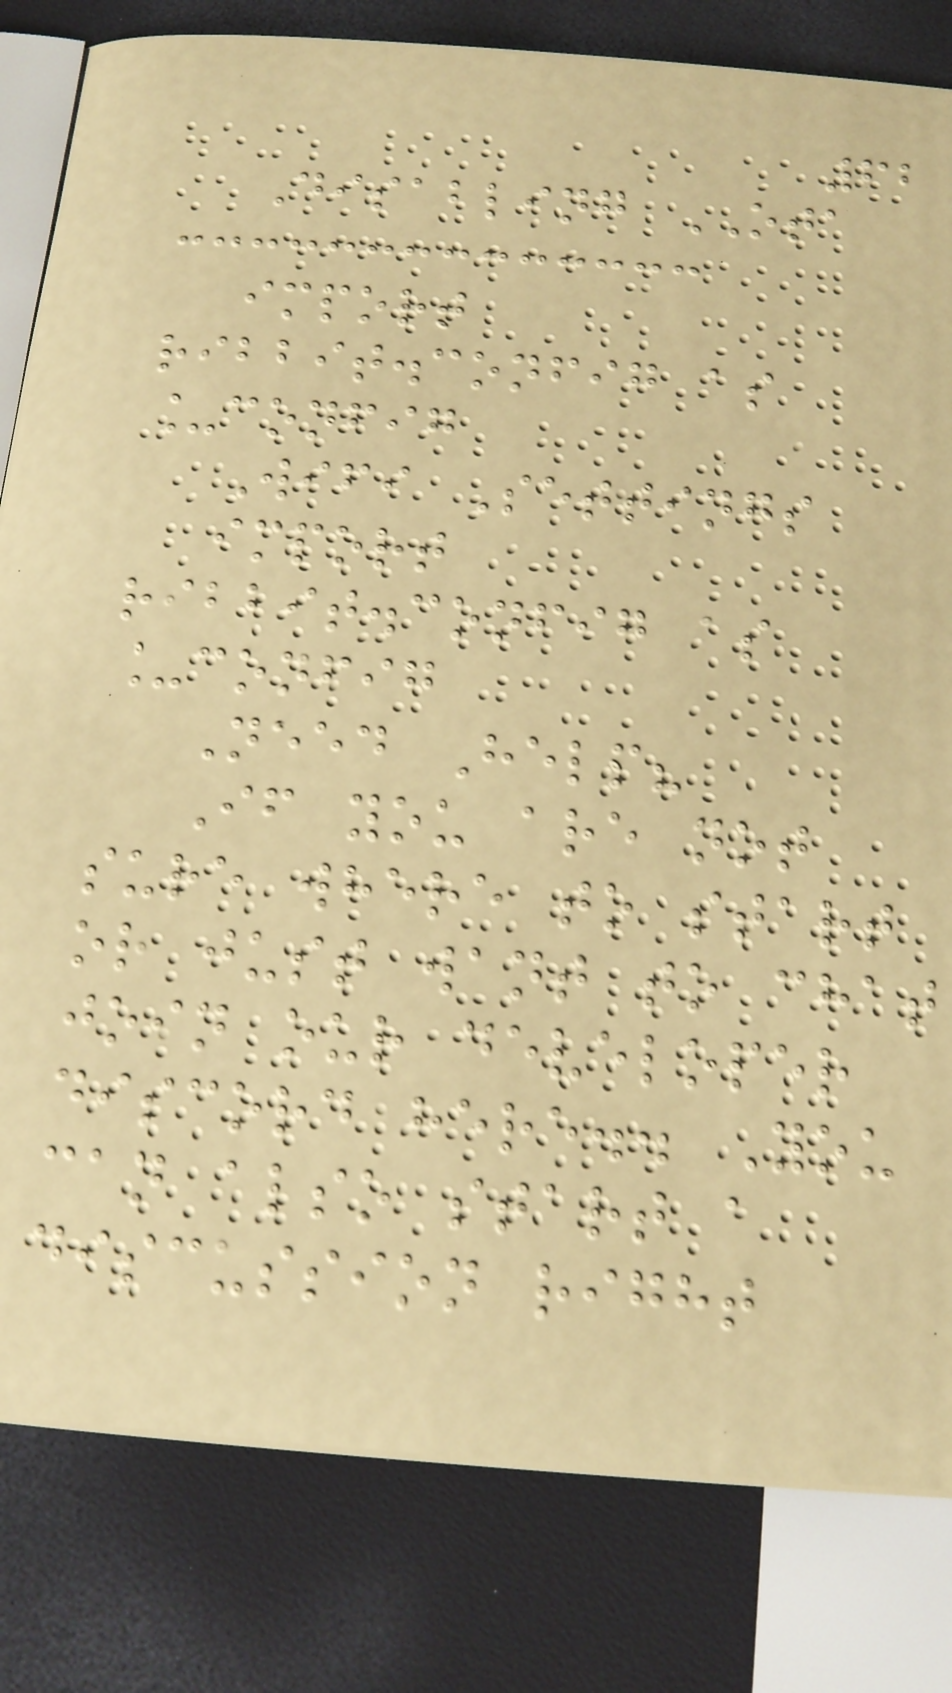62
Disabling OTA
import
ribbit.config as
_config
Wifi Settings
import
ribbit.config as
_config
Need Help?
If you are not
sure where to start
or just want to chat
join our developer
discord here.. You
can also start a
discussion right
